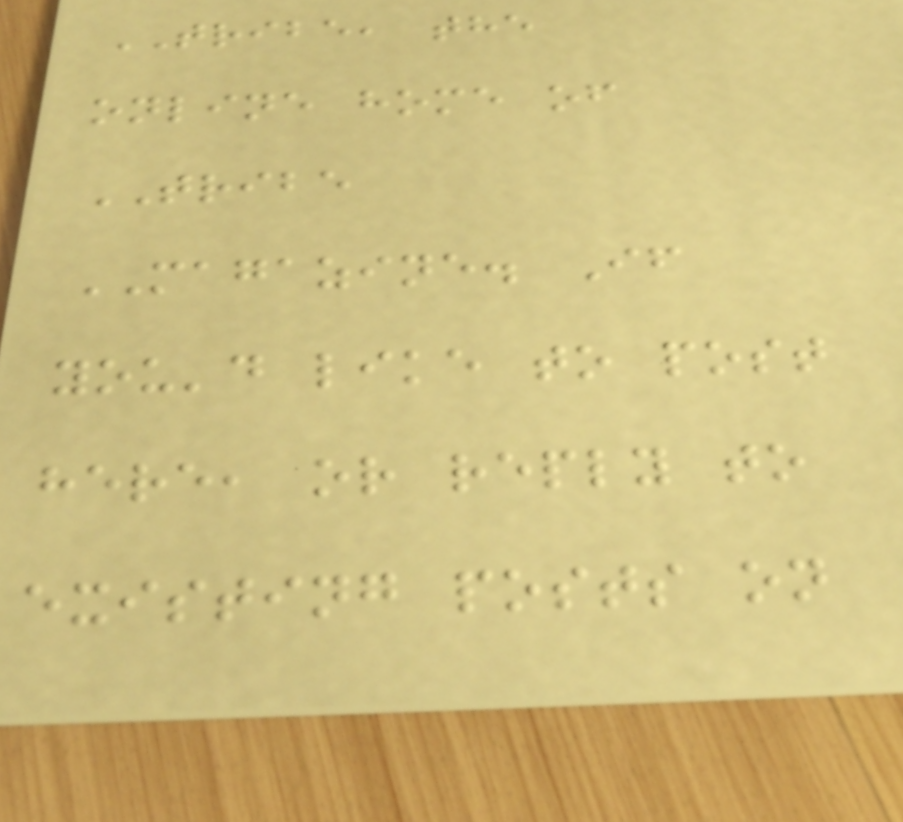TRIBE, the
online home of
TRIBE
MAGAZINE. If
you'd like to post
here, or reply to
existing posts on
